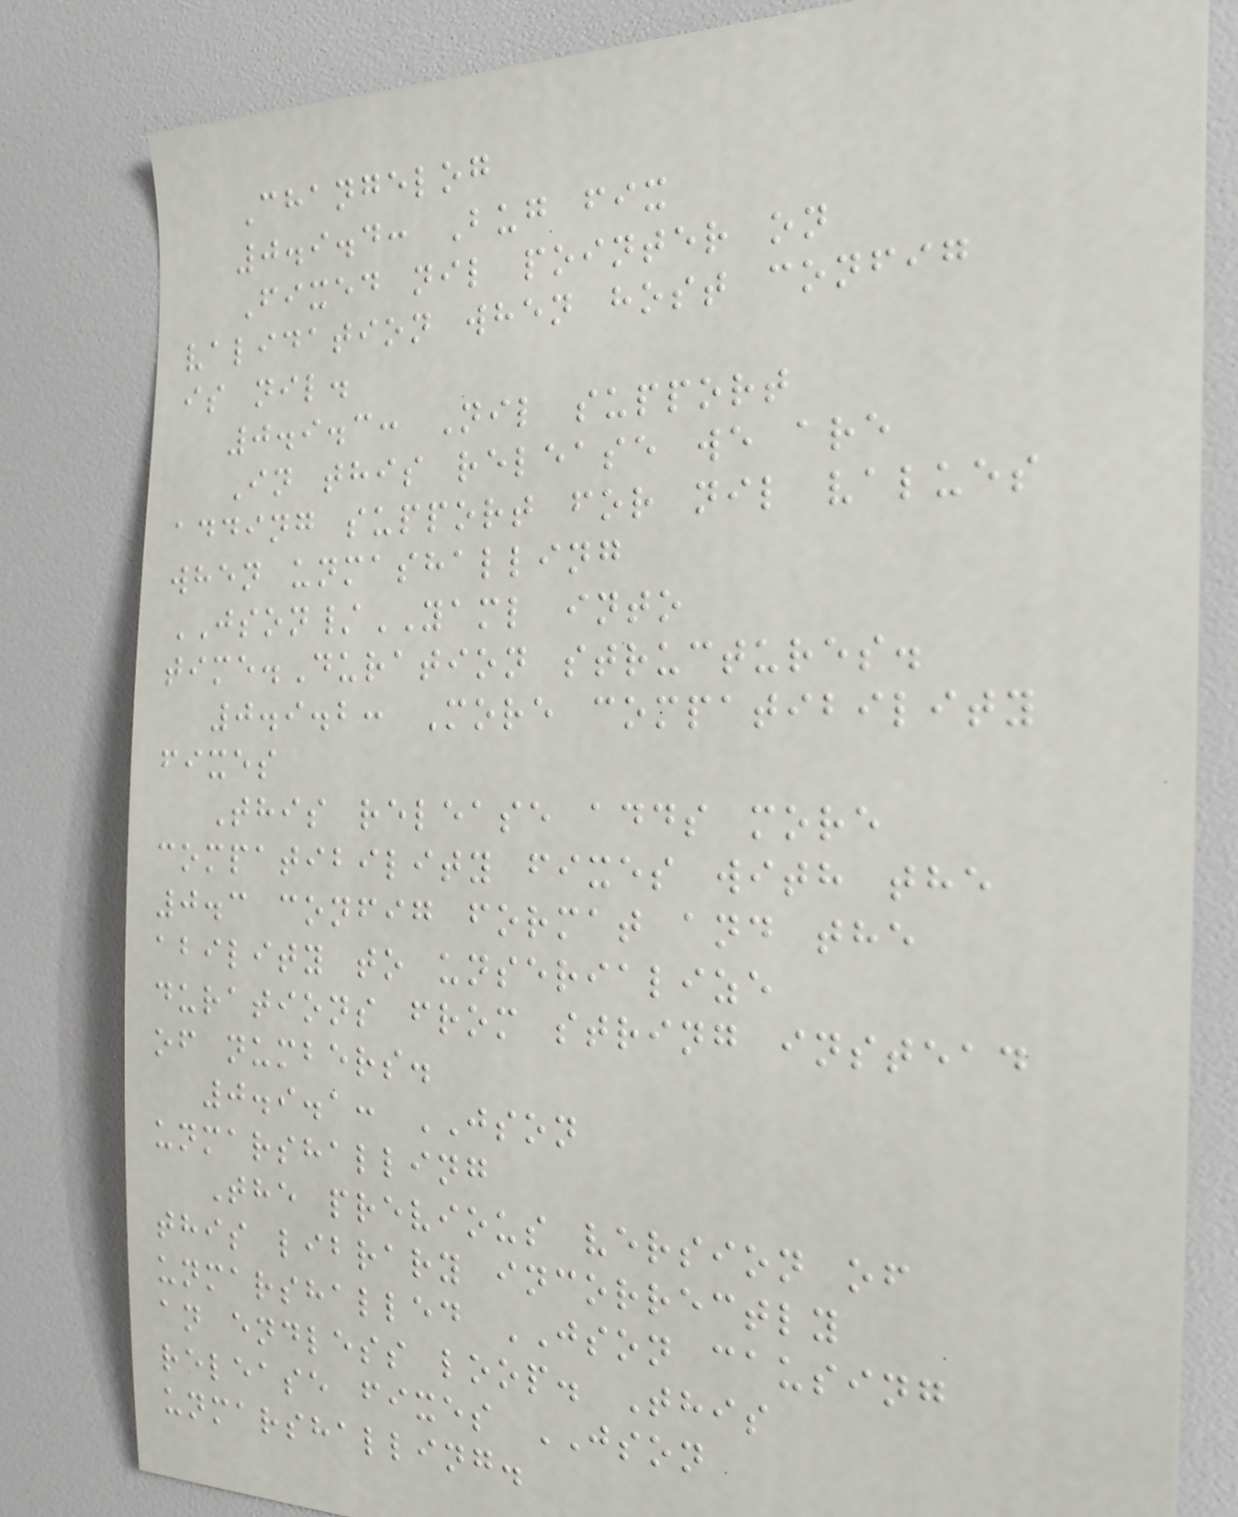Changelog
0.9.4: Bug fix
Fixed nil pointer on
validation when host config
is nil.
0.9.3: Nil support
In this release we are
adding support for nil values
when unmashalling
JSON/YAML into
time.Duration structures.
0.9.2: More compatibility
fixes
This release adds more
compatibility fixes with the
0.3 config format and the
ability to unserialize
durations from string instead
of numbers.
0.9.1: JSON
unmarshalling
The previous version of
this library incorrectly
unmarshalled JSON causing
an endless loop. This
release fixes JSON
unmarshalling.
